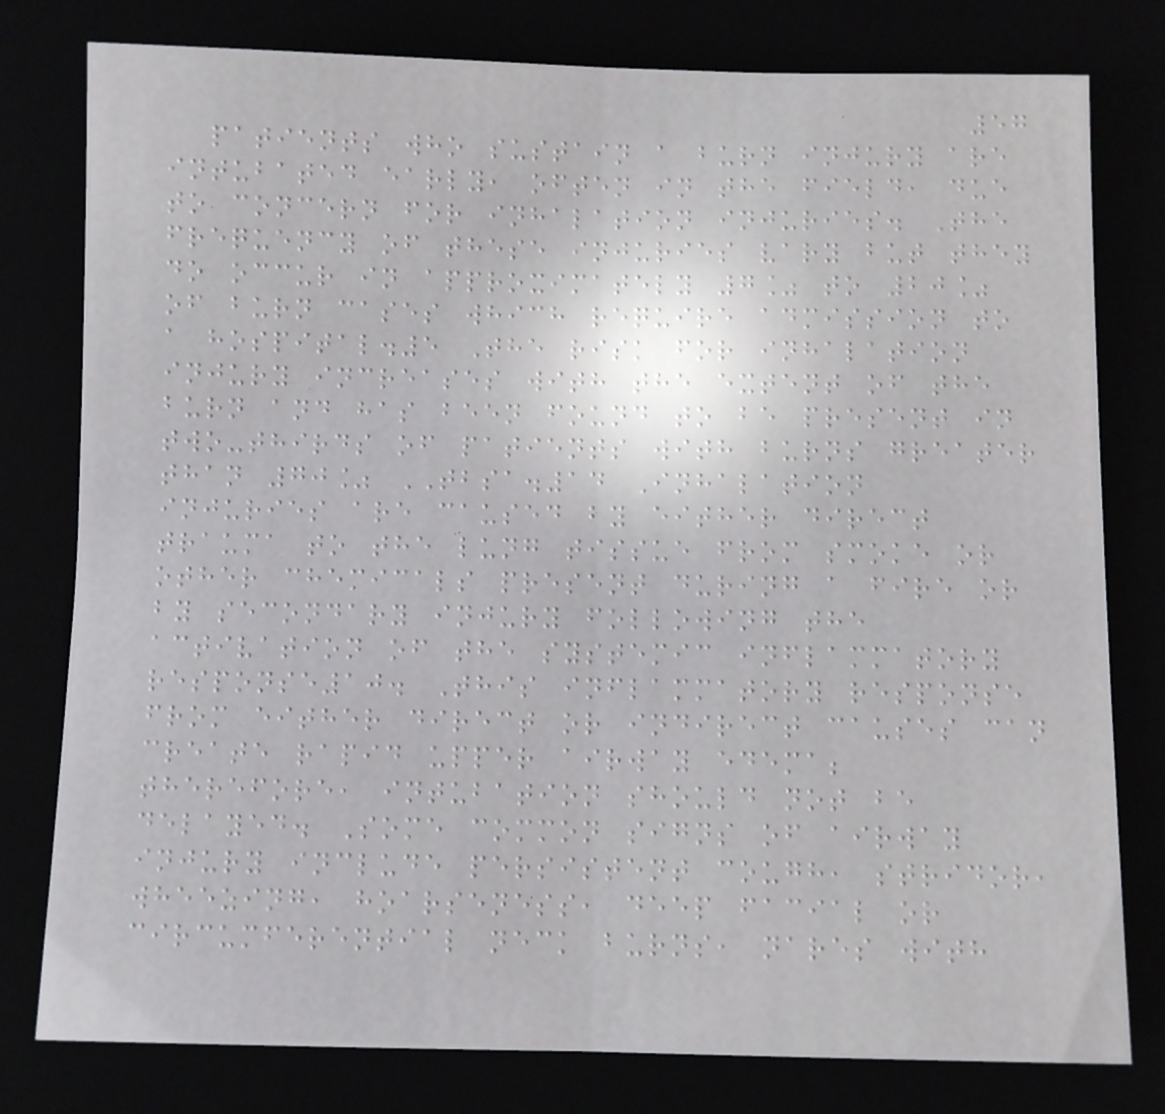57
patients who sustain a burn injury are
intubated early, often in the field, due
to concern for inhalation injuries. The
frequency of these injuries vary but they
do occur in approximately 7% to 20%
of burn cases which require admission to
a hospital.5 The risk for inhalation
injury increases with the extent of the
burn and has been found to be present in
two-thirds of patients with burns greater
than 70% TBSA.14 Inhalation
injuries are caused by either direct
trauma to the lung tissue from smoke or
other chemicals present during a fire or
by secondary injury following the
activation of the systemic inflammatory
response10. This inflammatory response
from either direct or indirect causes can
create rapid upper airway edema;
therefore, intubation should not be
delayed. Some common signs of airway
injury include persistent cough, stridor,
wheezing, hoarseness, deep facial or
circumferential neck burns, nares with
